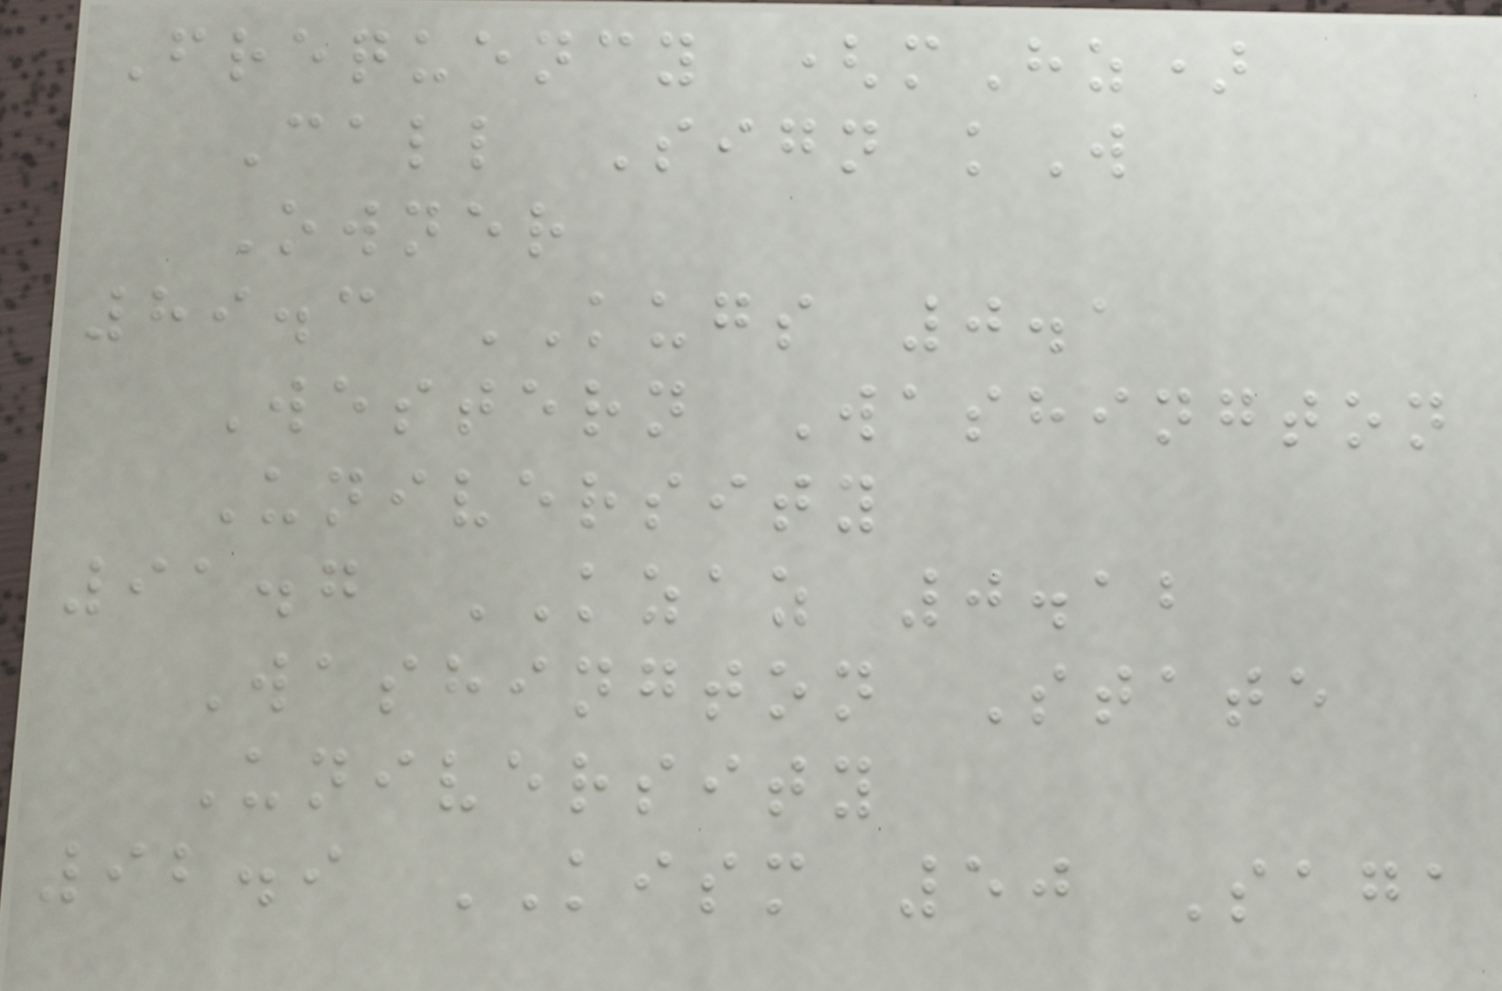Frequency (mHz)
Call Sign kW
Owner
89.3 KUGS 0.1
Western Washington
University
91.7 KZAZ 0.12
Washington State
University
92.9 KISM 50 Saga
